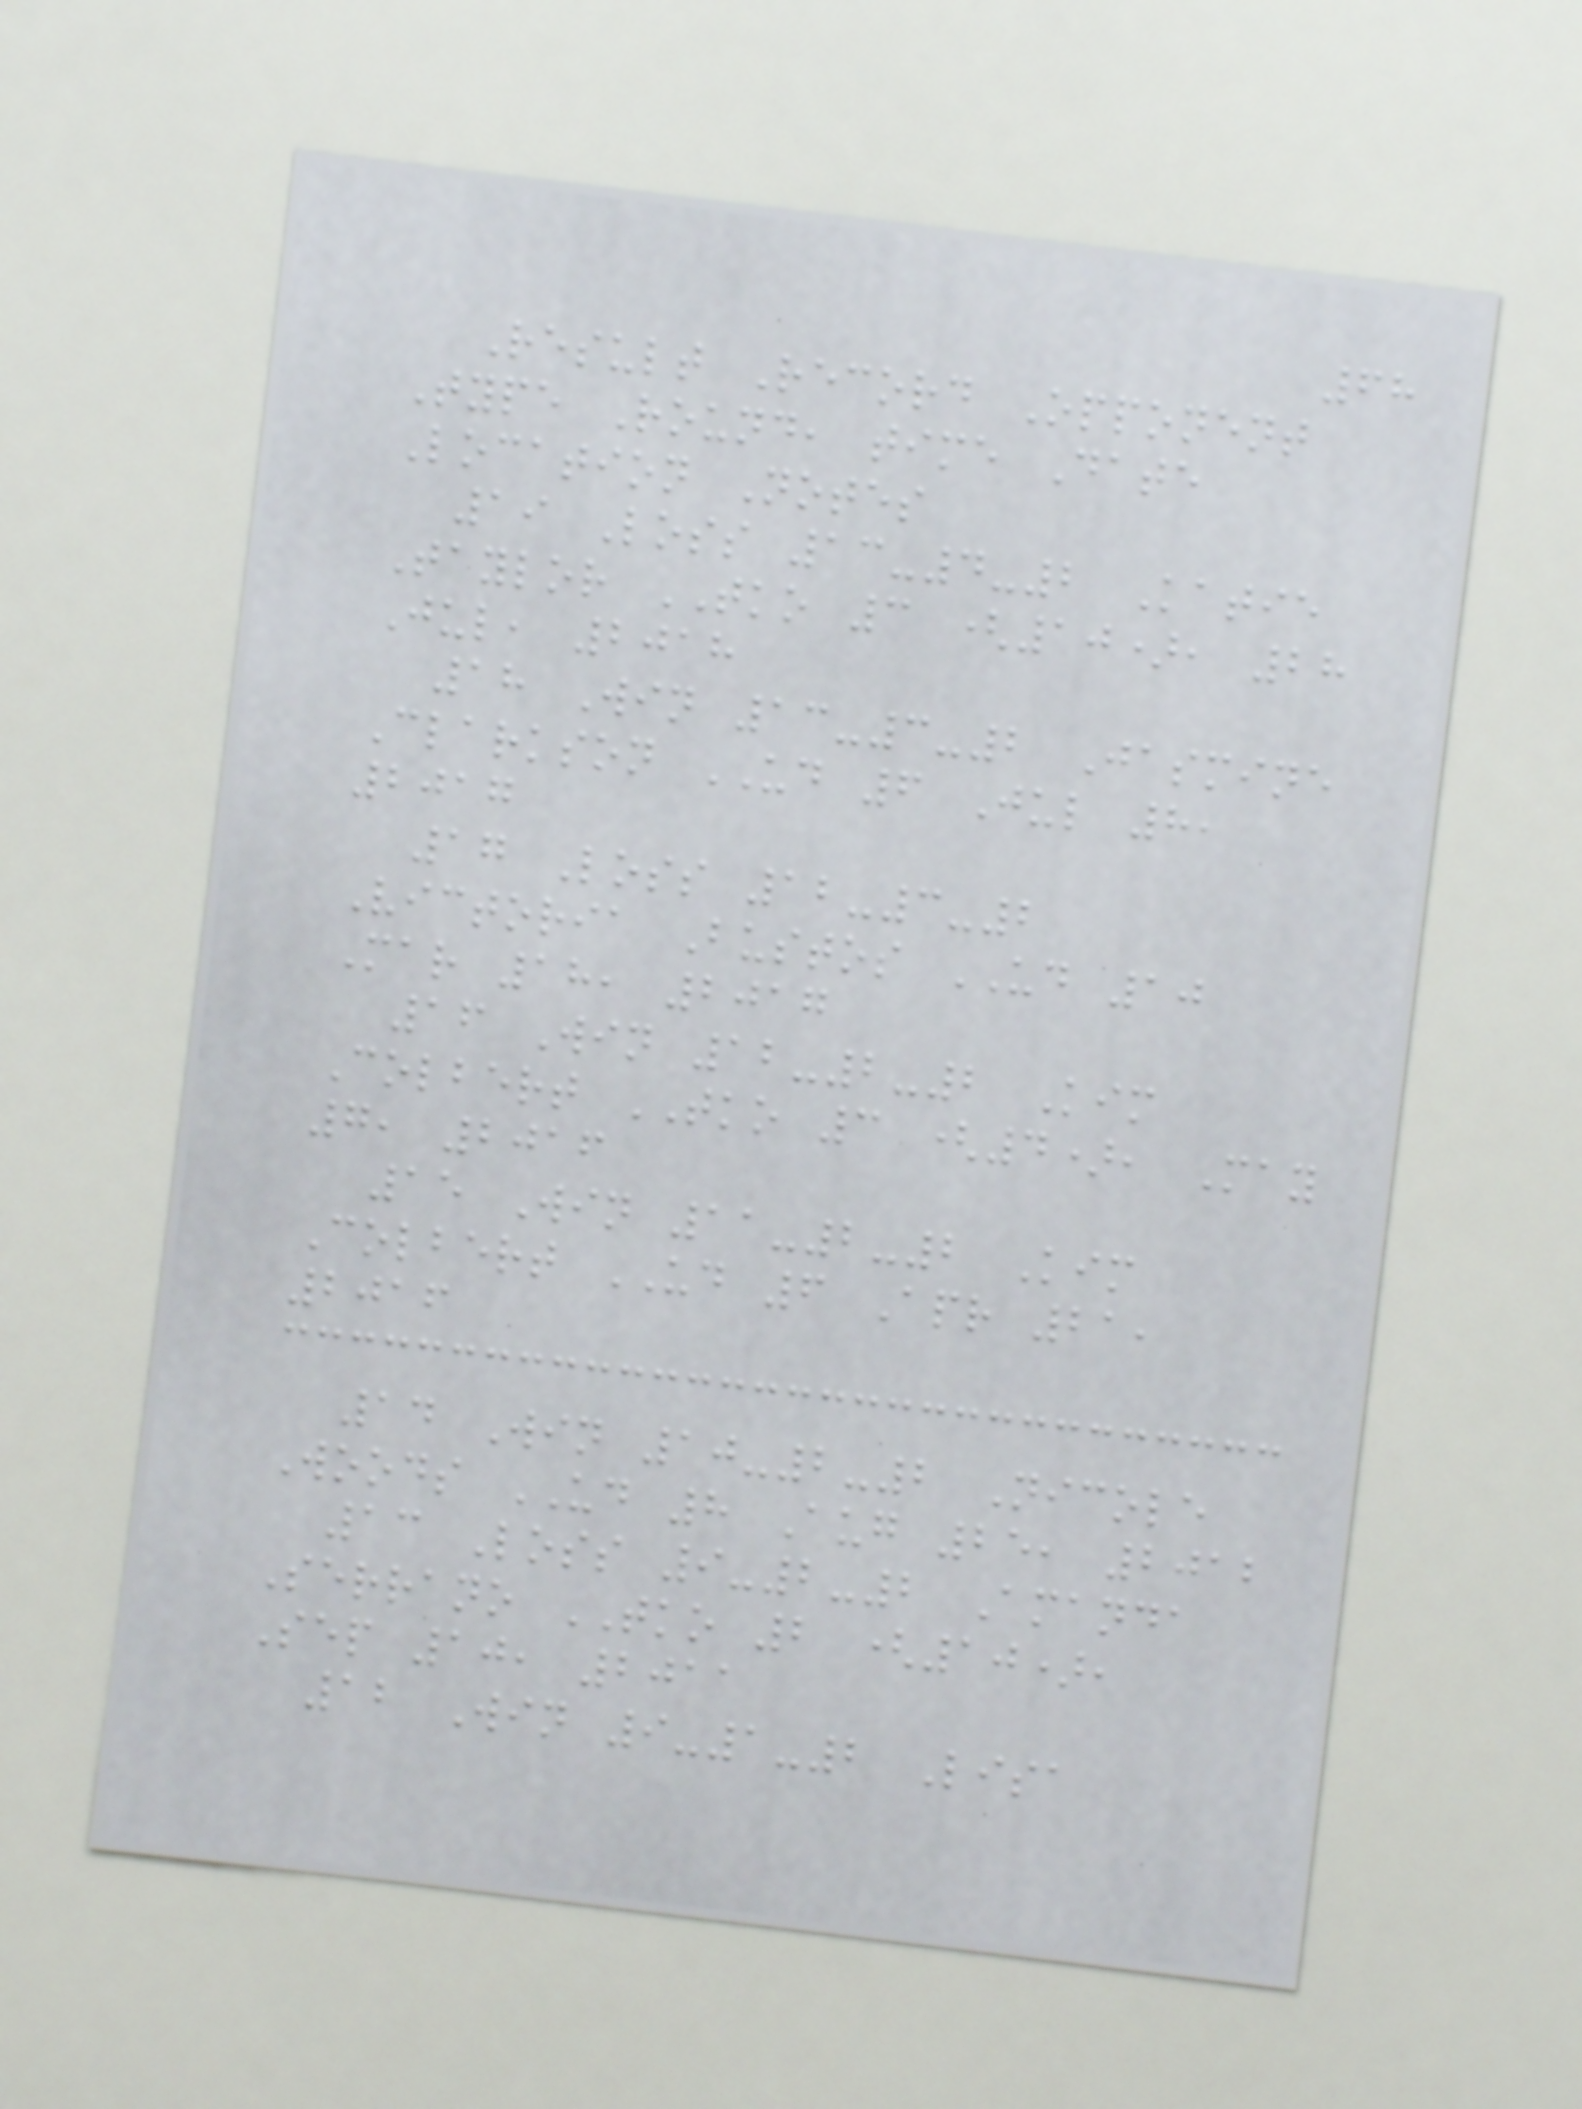68
Result Record Opponent
Type Round, time Date
Location Notes
19 Loss 13-4-2 Katie
Taylor TKO 3 (10), 28
Jul, 2018
18 Win 13-3-2 Jasmine
Clarkson UD 6 Jul 8,
2017
17 Loss 12-3-2
Victoria Bustos UD 10
Mar 18, 2017
16 Win 12-2-2 Kim
Colbert TKO 3 (4), May
7, 2016
15 Win 11-2-2 Kim
Colbert UD 6 Apr 21,
2016
14 Win 10-2-2 Nicole
Woods UD 8 Aug 25, 2012
13 Loss 9-2-2 Amanda
Serrano TKO 2 (10),
Sep 10, 2011
12 Win 9-1-2 Lisa
